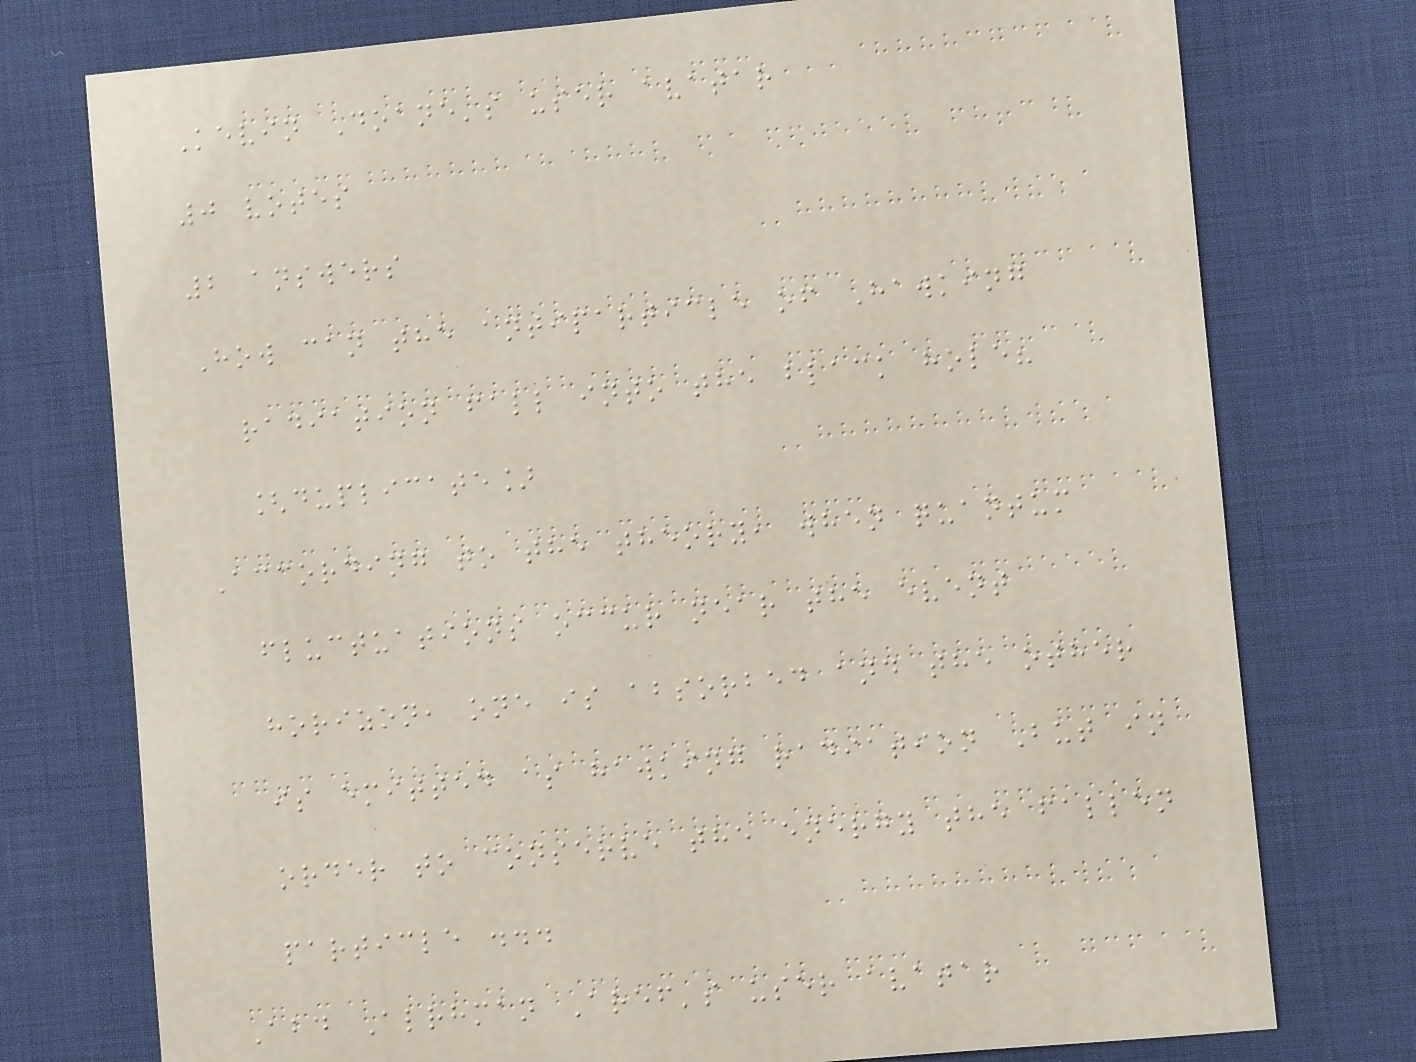Kevin Doane's user avatar
0 votes
2 answers
How can the antiparticle of Hawking
radiation fall into the black hole?
[duplicate]
According to the theory, when quantum
fluctuations occur near the event
horizon, one is absorbed and the other
is emitted as hawking radiation But in
order to conserve the energy the fallen
particle ...
Abd Alrhman Aref's user avatar
